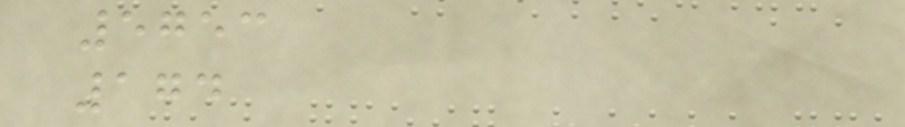5753
174
